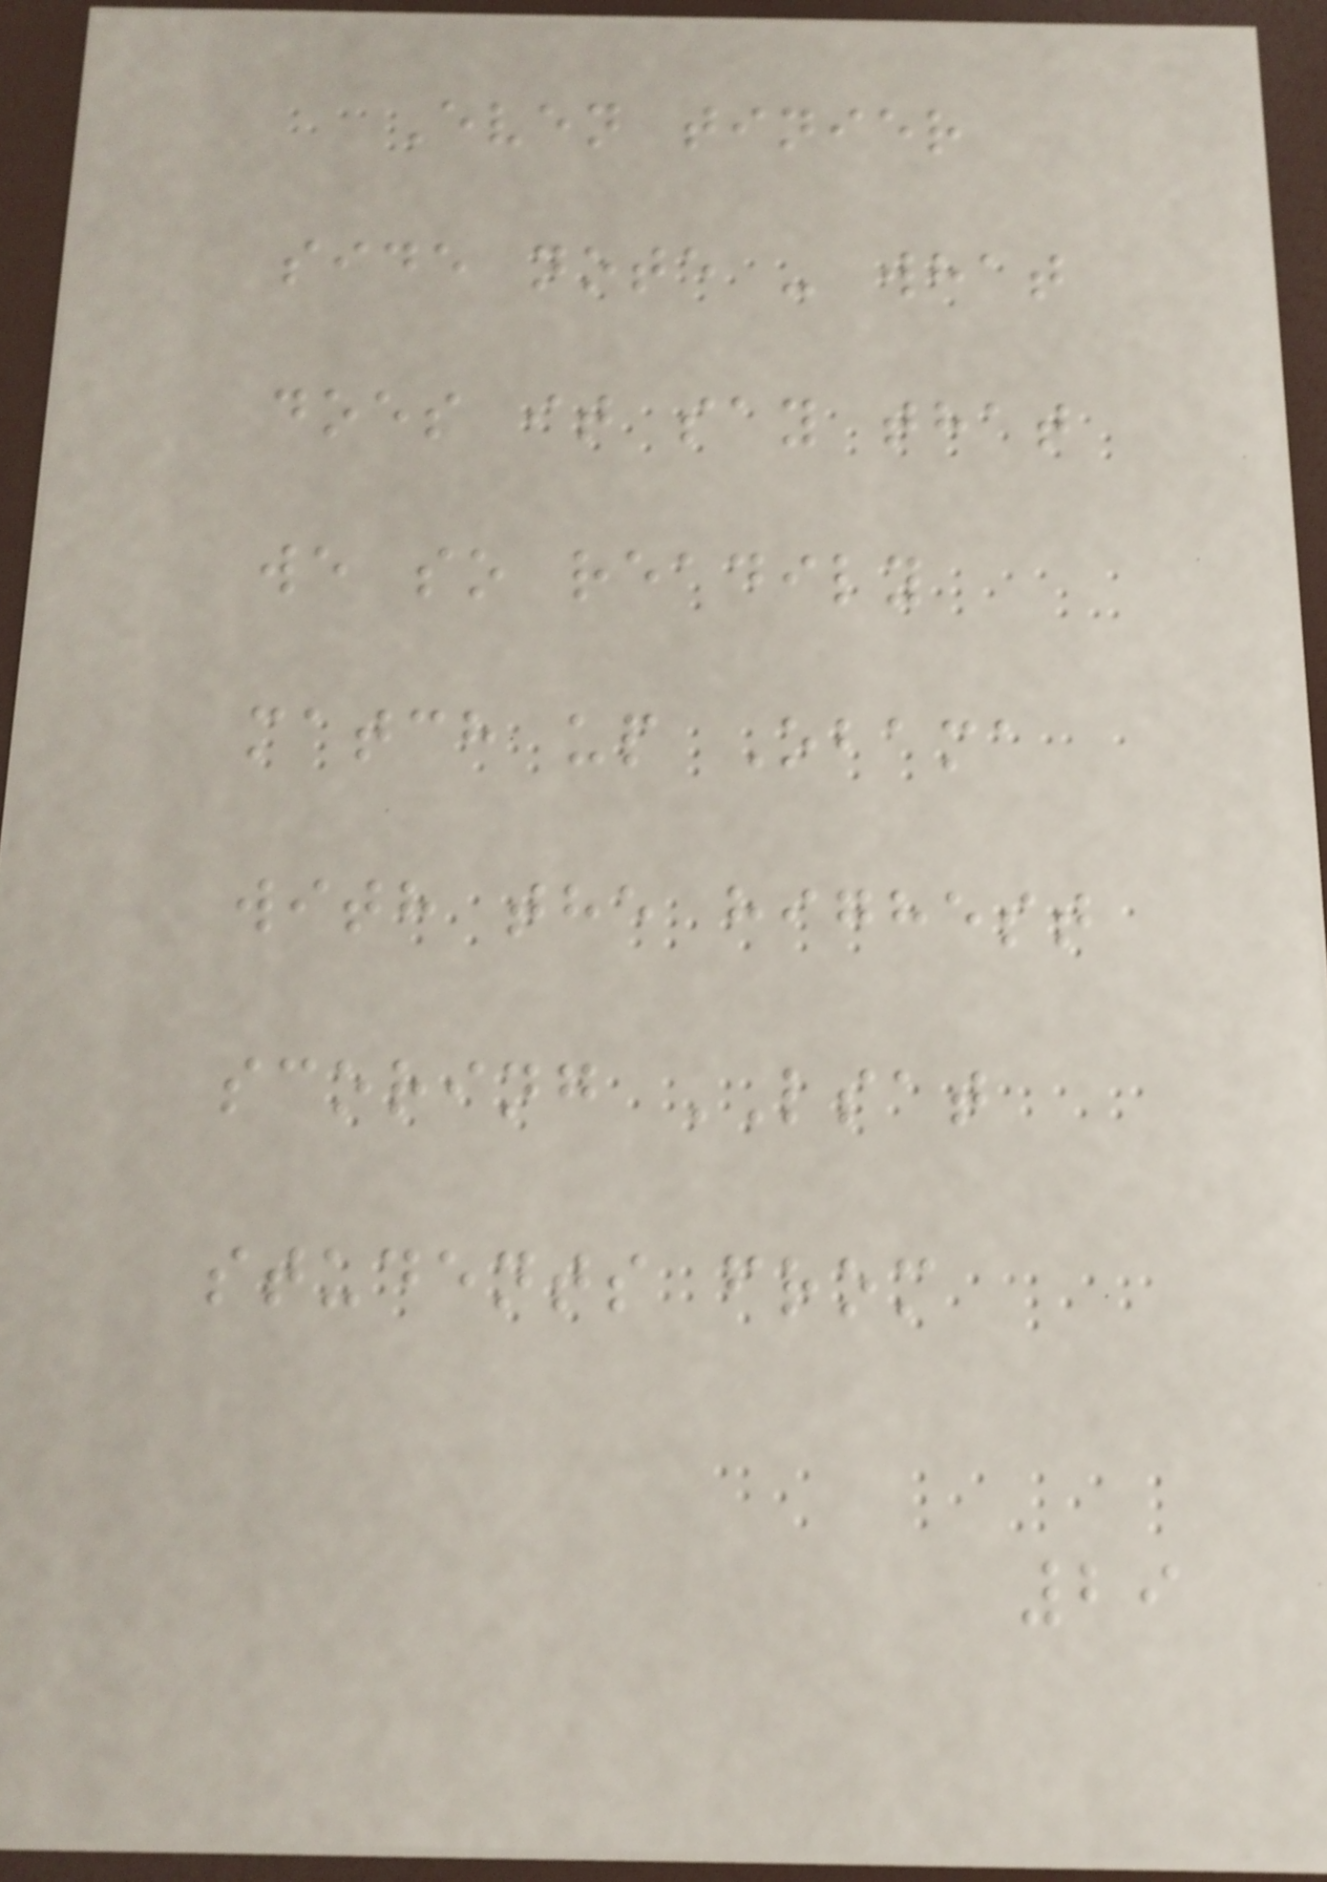Even tinier
side note - what
does it say that
we so readily
match up Obama
with the highest
scoring LSAT
students from
29
